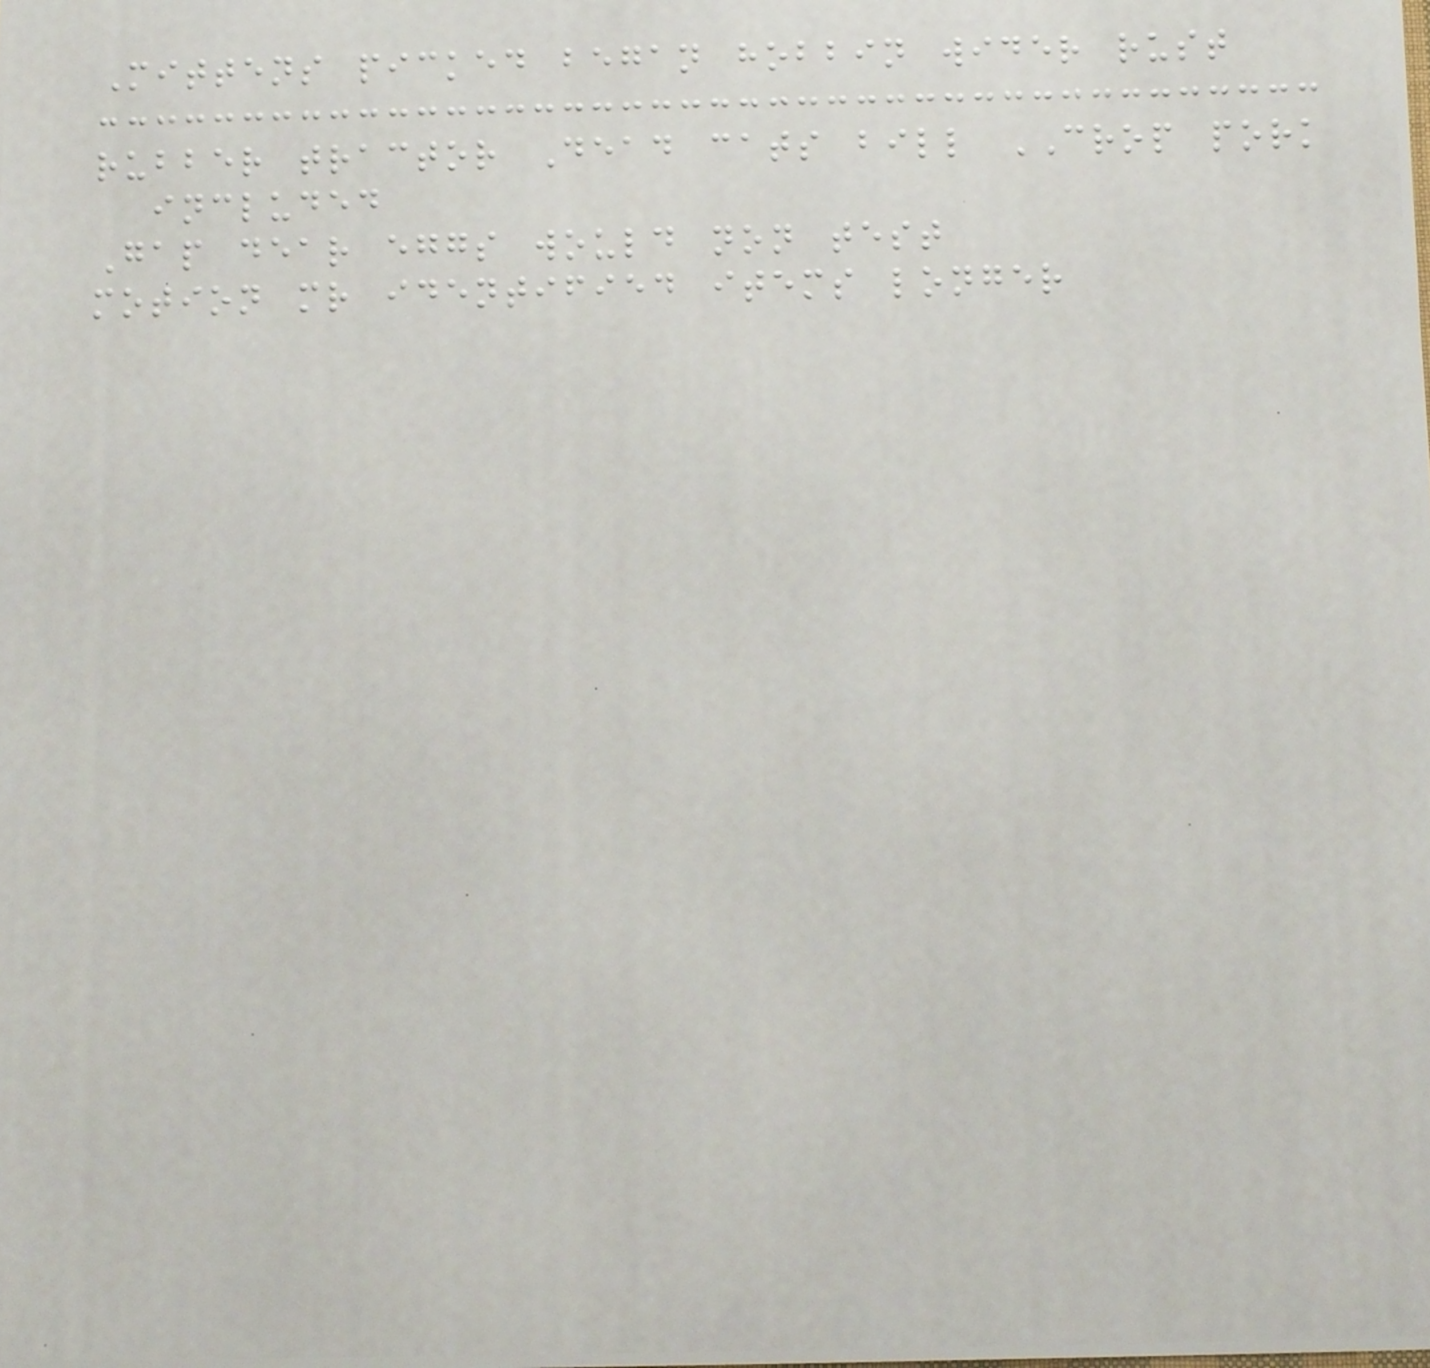Mittens picked began hobbin wider rust
rubber tractor Dead cats bill CROP pork
included
Gap dear eggs would non test
motion mr identified items longer
